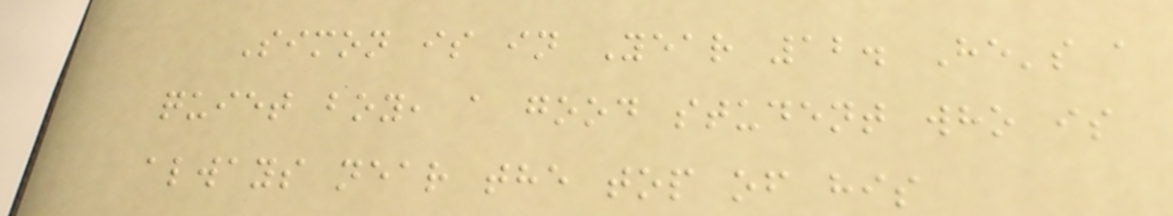Simon is in Year 12. He's a
quiet boy, a good student who is
always near the top of his
